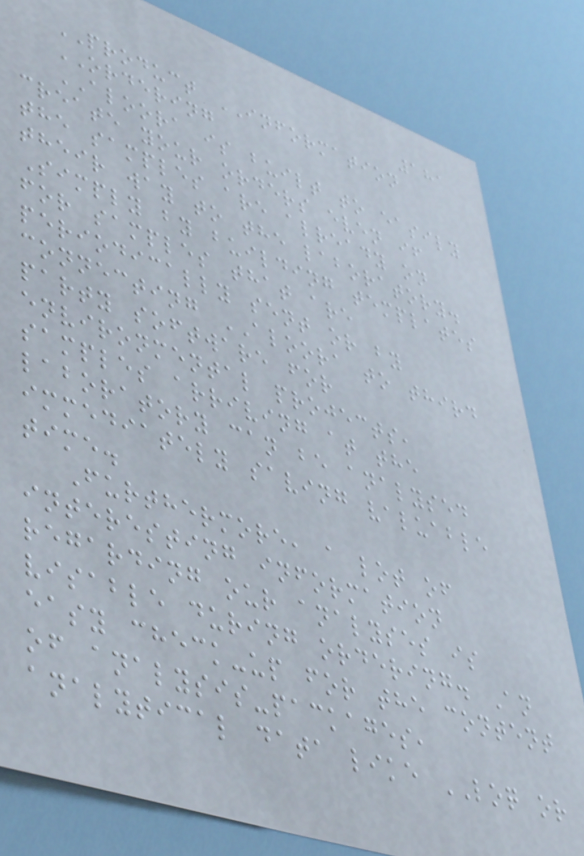181
PRODUCT INFORMATION
ORDERING
ALOORA is built to easily
create your orders even if
the samples are already on
their way to the laboratory.
Simply by building templates
for samples that are
periodically sent or by
connecting ALOORA to third
party software for
environmental projects,
samples arriving at the
laboratory can be analysed
immediately saving valuable
time.
Furthermore, a lot of
interesting information
regarding our analyses is
visable during ordering. An
easy check-up for the content
of analysis-packages,
analytical data like LOQ or
